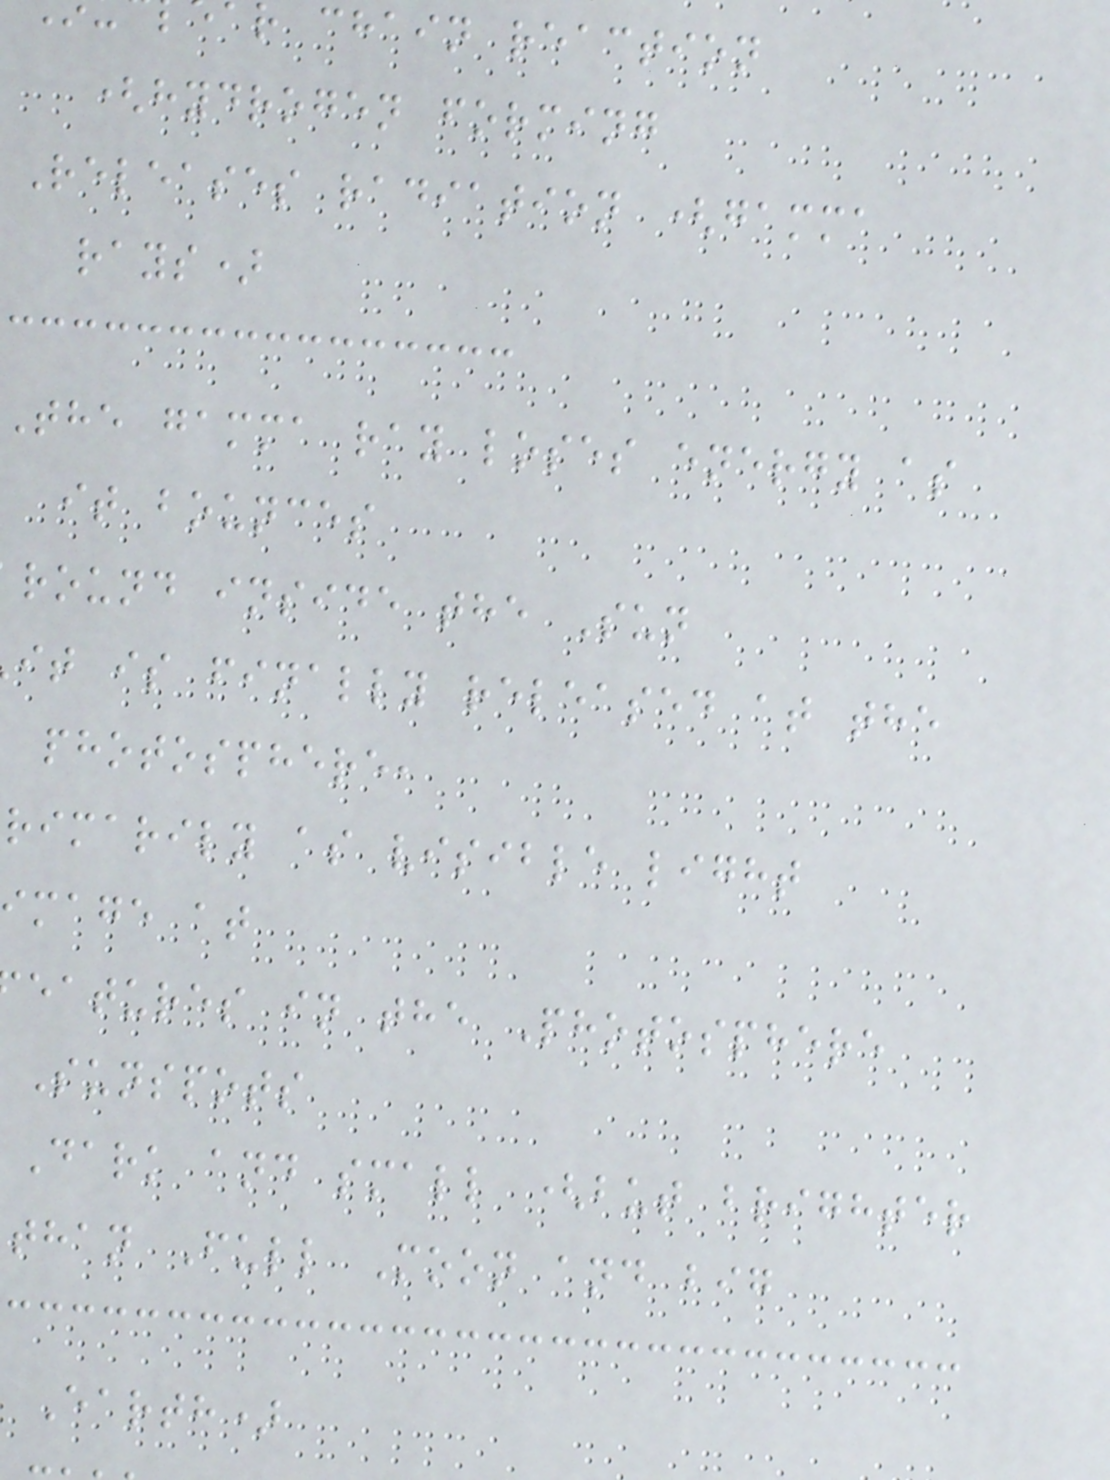r chain reaction
(hydrogen forming
Releases radiation (gamma
rays)
The gamma ray loses energy as
it bounces
round inside the Sun
it is finally released at the
photosphere,
rimarily as visible light
image at
eatures in the Photosphere
Sunspots
Dark and small (but brighter
than Full Moon and big
Earth)
